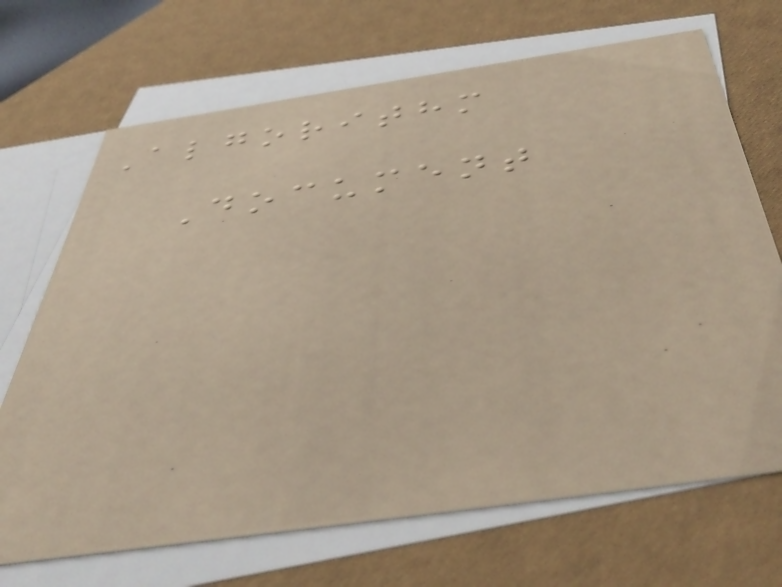Algorithm
Document
